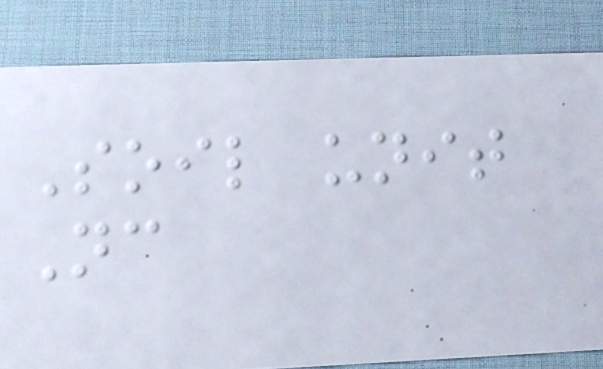Soil unit
Nc
